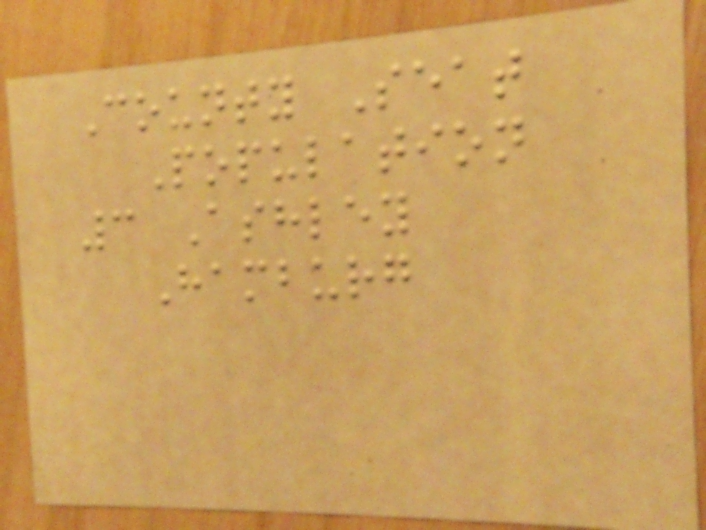County Seat
Population
3 Ashley
Hamburg
